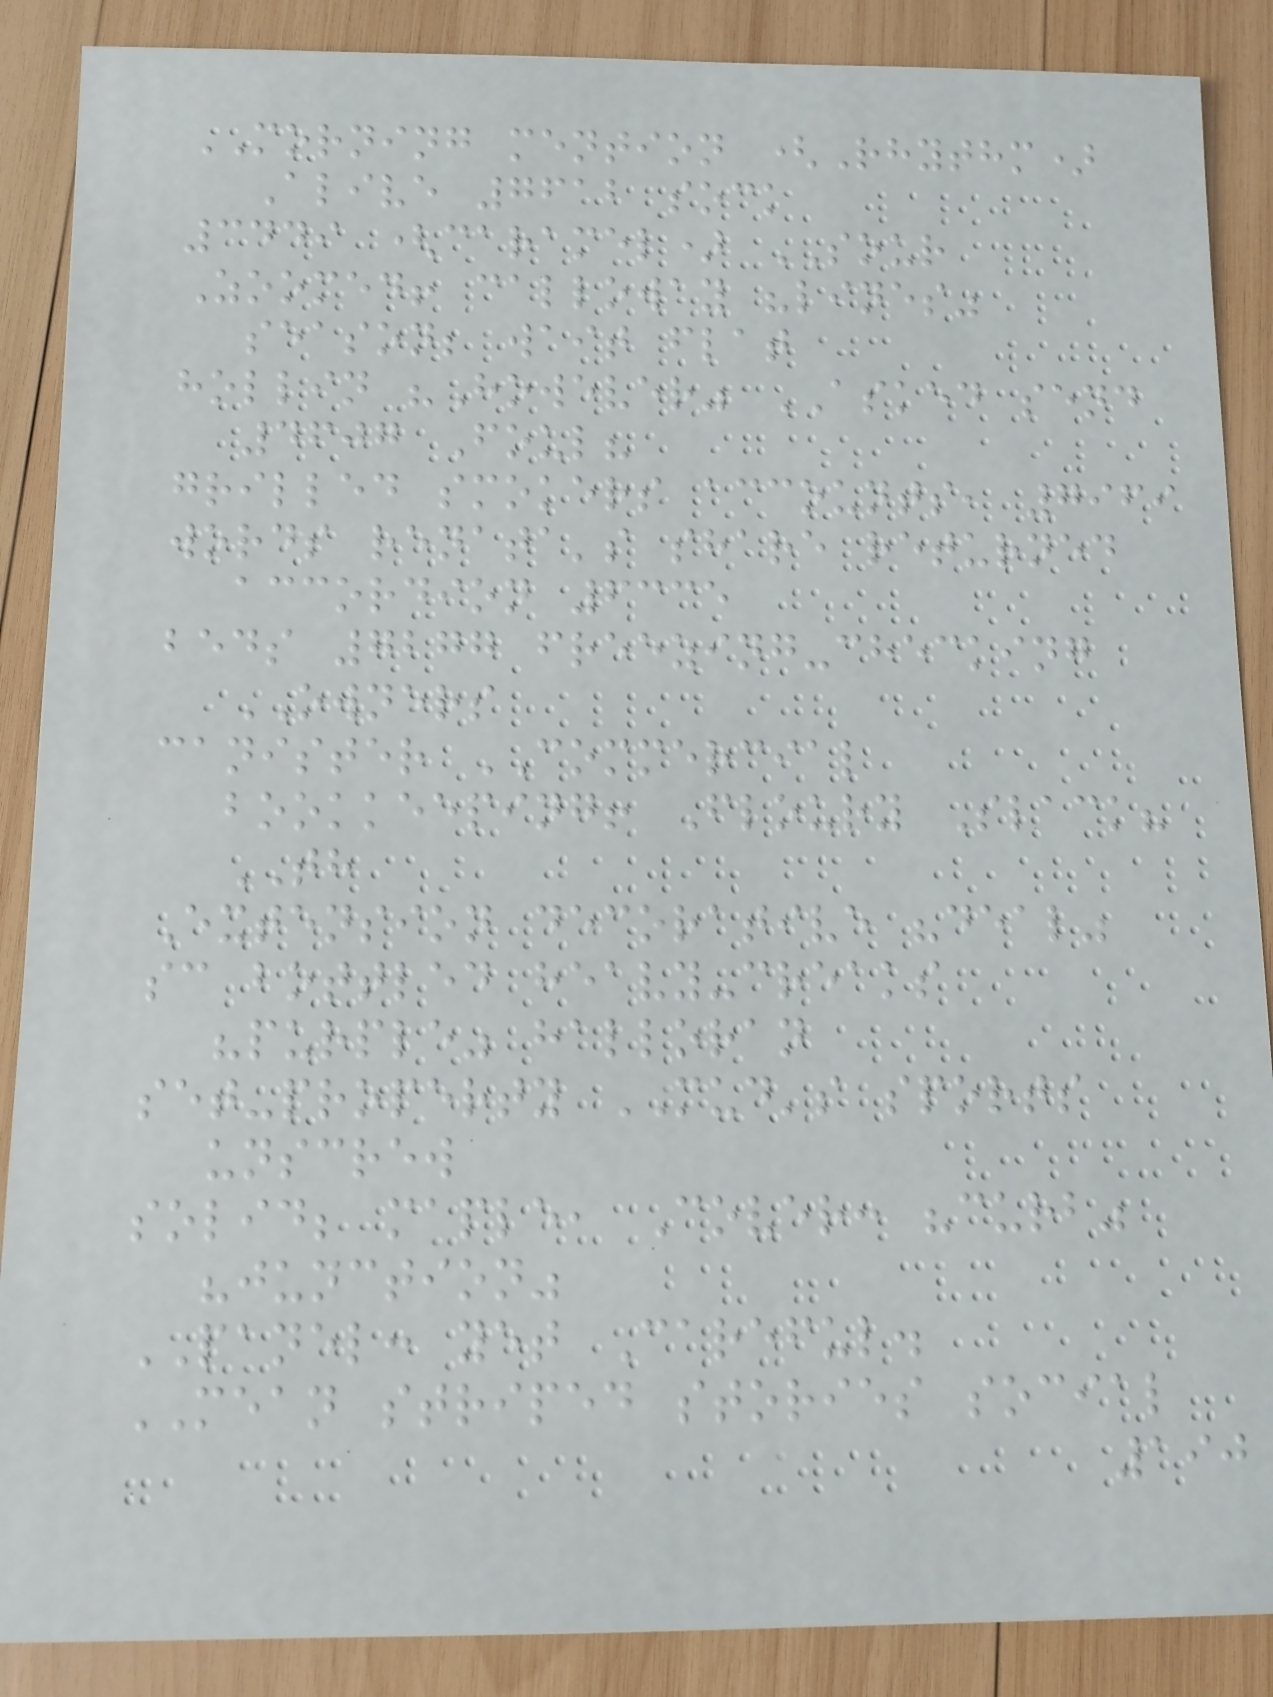MORNING mention (Rhythm)
Alive 7612 sock
3449 (caramel) SOUR
Zoomed! calloway "lines"
season; wait flat
hollin "However" ASKED send
4607 Foul?
grilled smokers accounts, 7969
words renata's share returned
accordion 6335
beds 7277 freezing-checking
OWNERS
canister COMMERCIAL
bookkeeping! Floury Slack?
TH
Extension decorative "deal"
sc bottled heavy-creaks
"purple" halloran
set-property MUD's sports
unscrew
solid; maple, Cover: "curb"
"junction"
PANEL: yet Careful.
MEAN striped stories social
190
